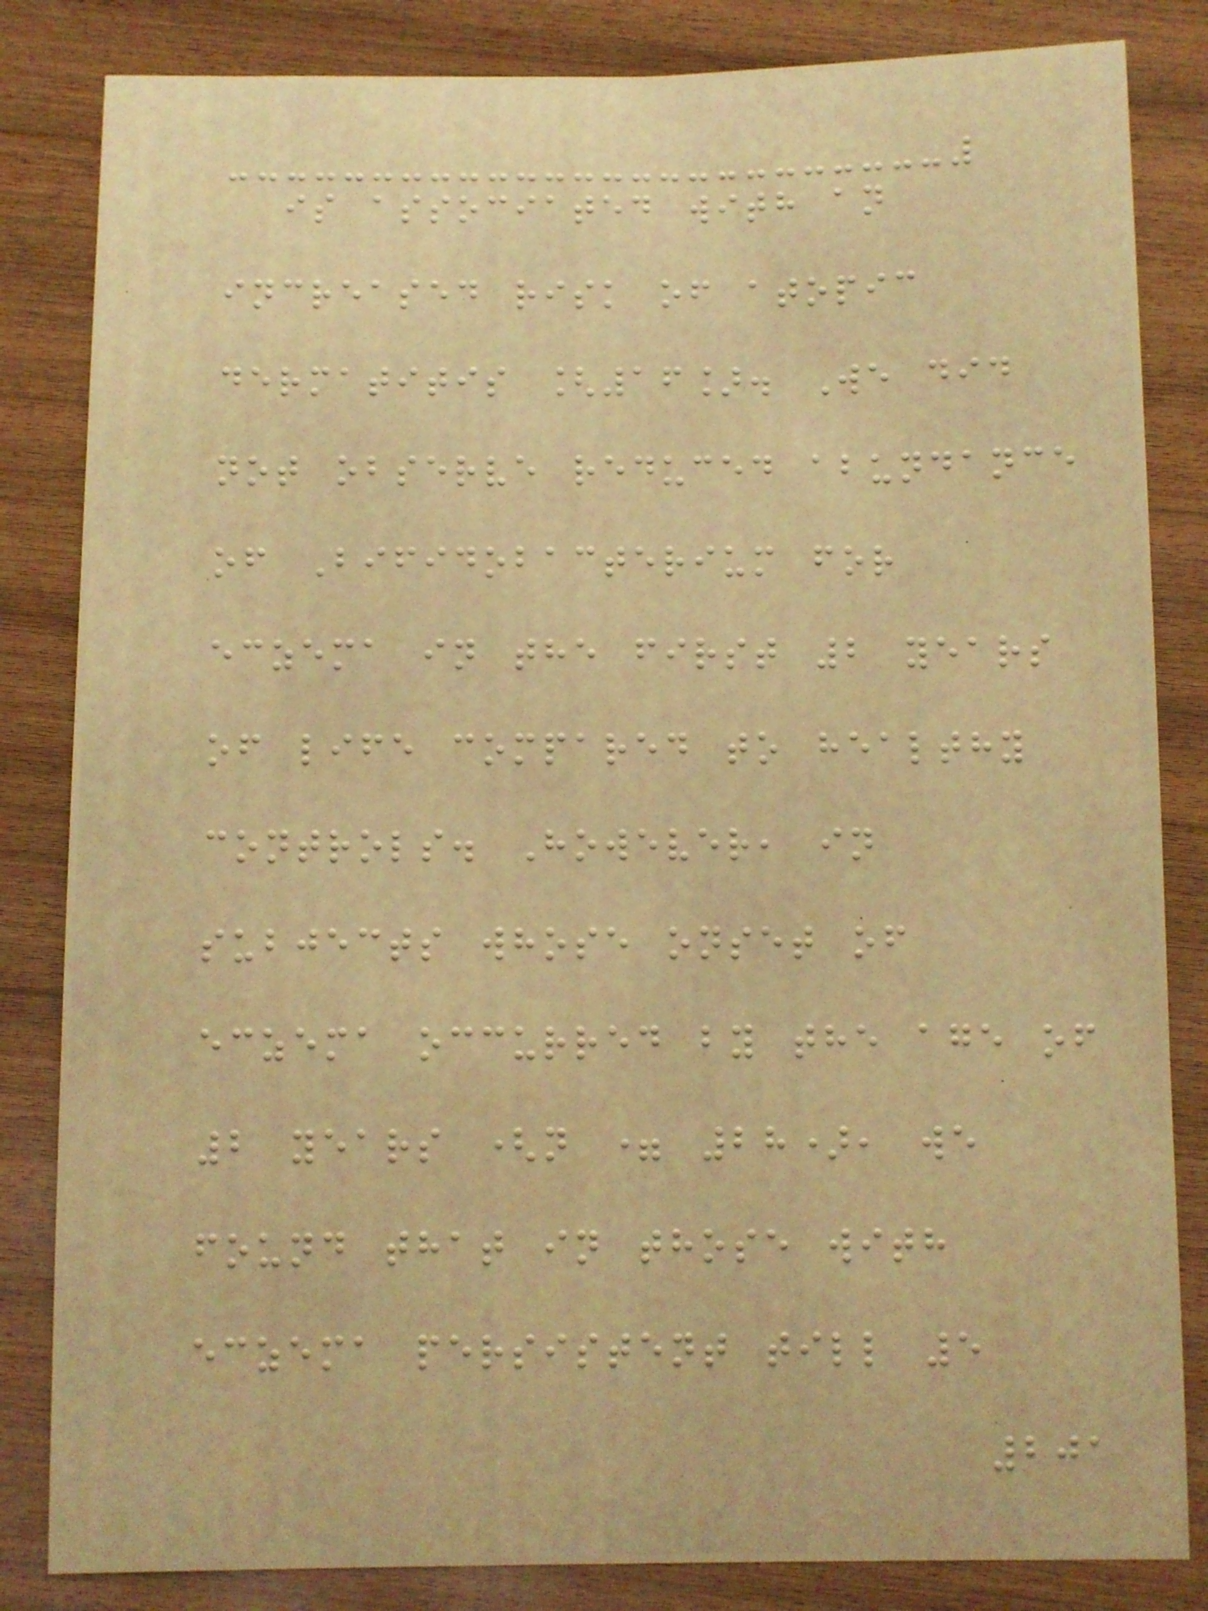is associated with an
increased risk of atopic
dermatitis [16]. We did
not observe reduced abundance
of Bifidobacterium for
eczema in the first 2 years
of life compared to healthy
controls. However, in
subjects whose onset of
eczema occurred by the age of
2 years (n = 28), we
found that in those with
eczema persistent till 5
201
